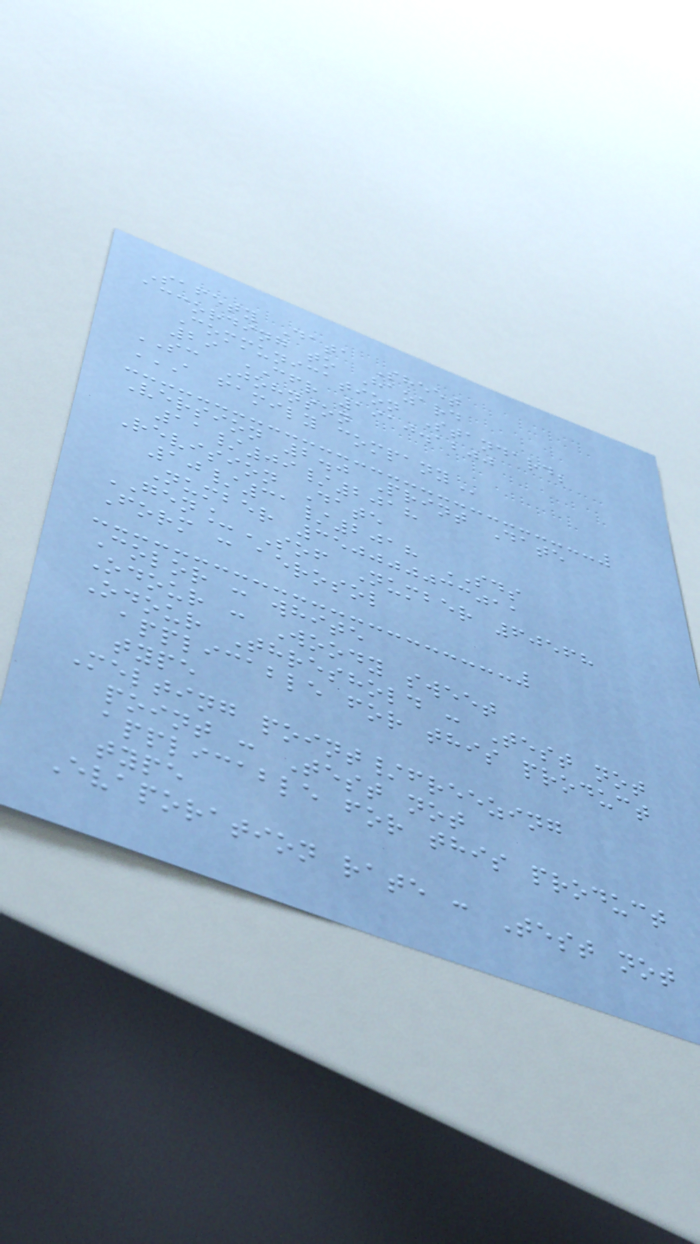Safety Data Sheet
according to Hazard
Communication Standard;
29 CFR 1910.1200
SC Johnson
A FAMILY COMPANY
Version 2.0 Print Date
11/09/2018
Revision Date
10/31/2018 SDS
Number 350000033011
GEN_SOF Number 60568
Form : aerosol
Color : white
Odour : Woody sweet
Odour Threshold : Test not
applicable for this product
type
Melting point/freezing
point : Test not
applicable for this product
type
Evaporation rate : Test not
